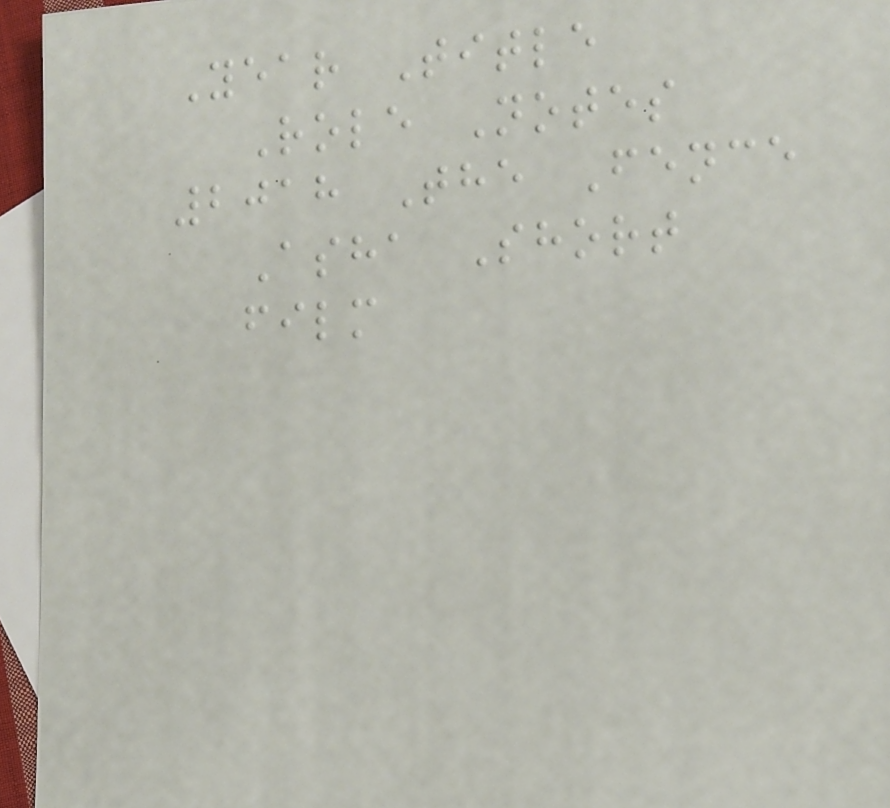Year Title
Role Notes
2018 The Fence
Asha Short
film
